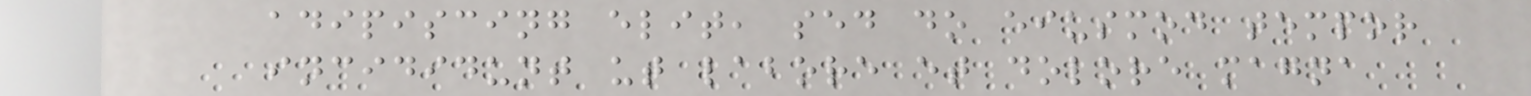adipiscing elit, sed do eiusmod tempor
incididunt ut labore et dolore magna
